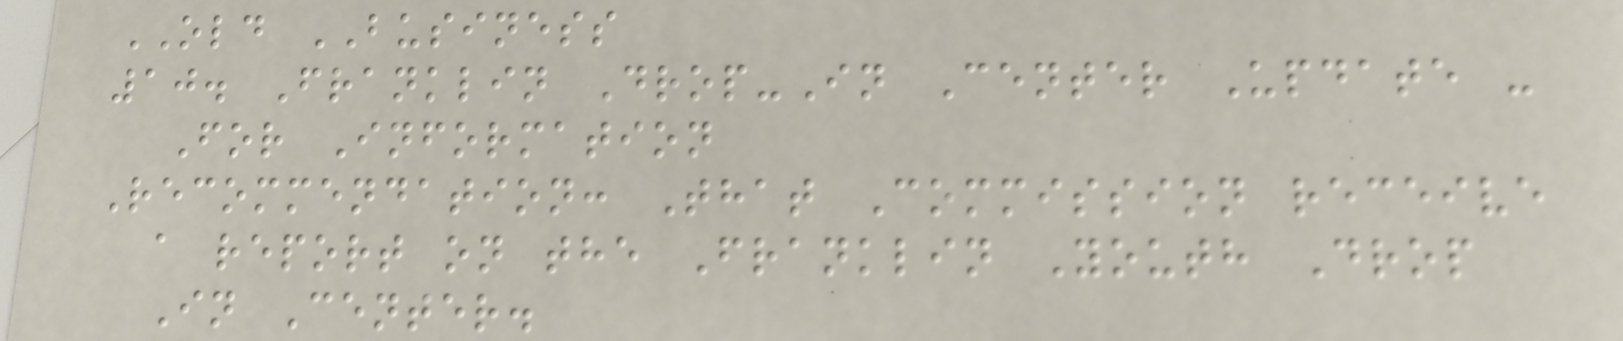OLD BUSINESS
10. Franklin Drop-In Center Update -
For Information
Recommendation: That Commission receive
a report on the Franklin Youth Drop
In Center.
